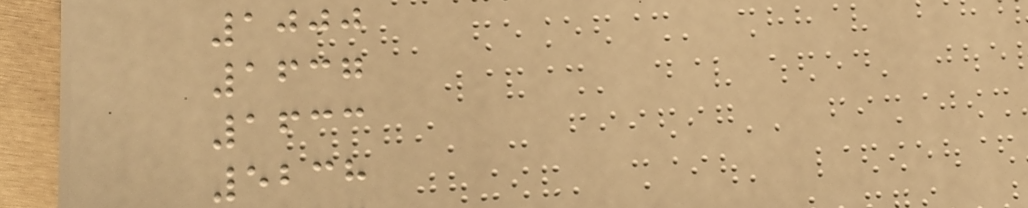1000
1637
1633
5238
